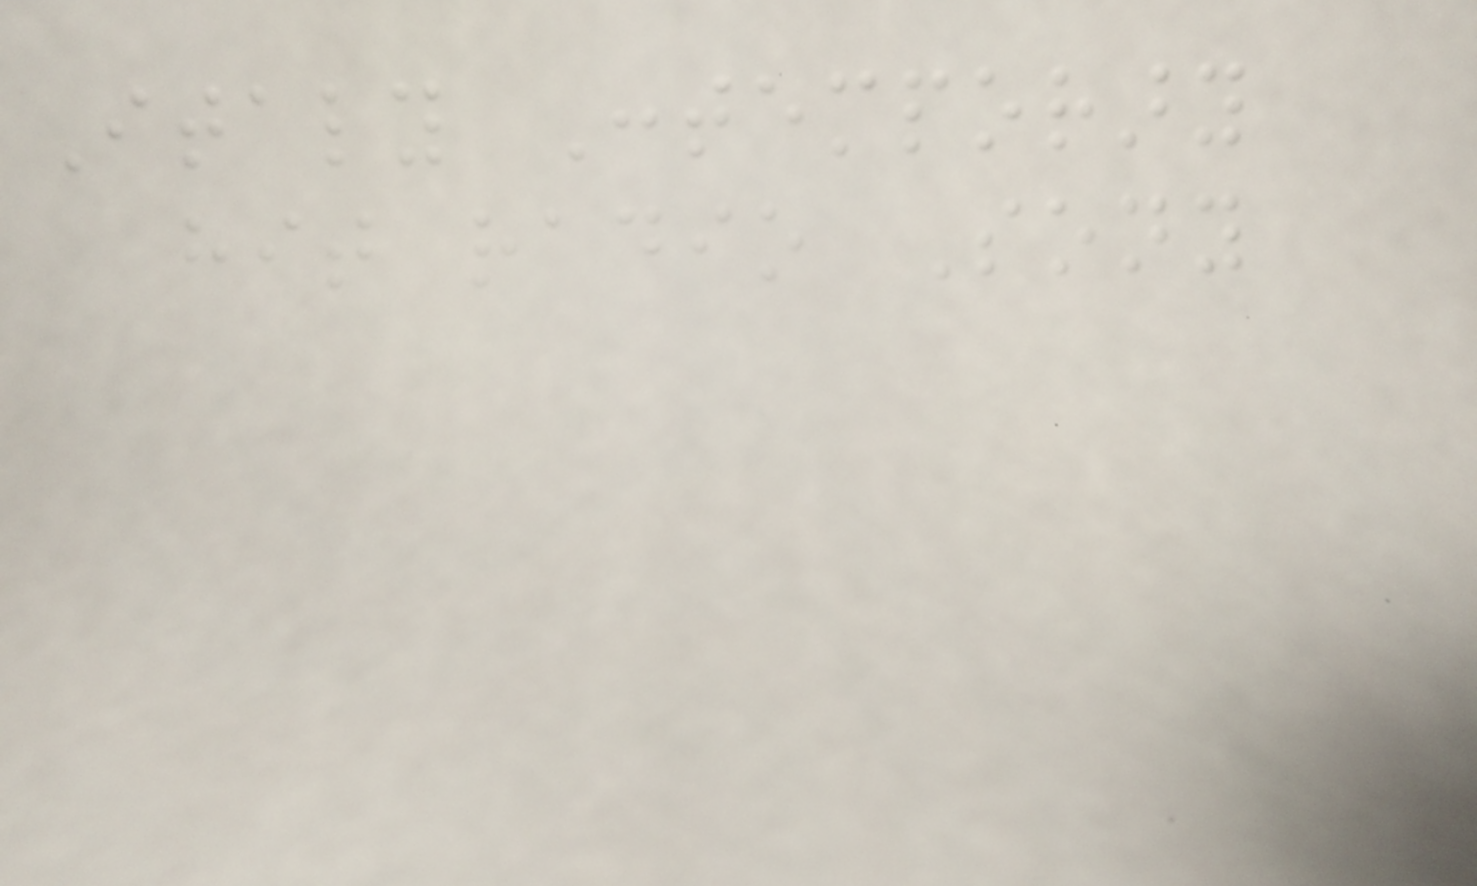Italy Contemporary
hit radio Sony
